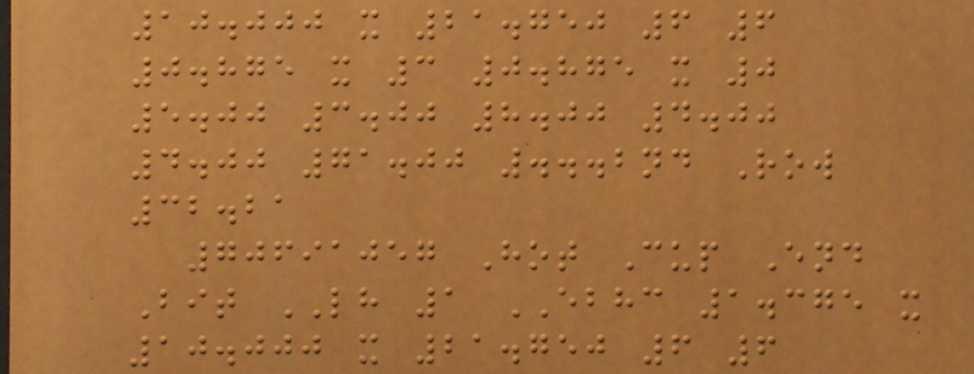10.000 x 21.750 6 6
0.875 x 3 0.875 x 0
5.00 3.00 8.00 4.00
4.00 71.00 ...2nd Row
32.21
70691057 Hot Cup End
Bit LH 1 EBHC 1.375 x
10.000 x 21.750 6 6
